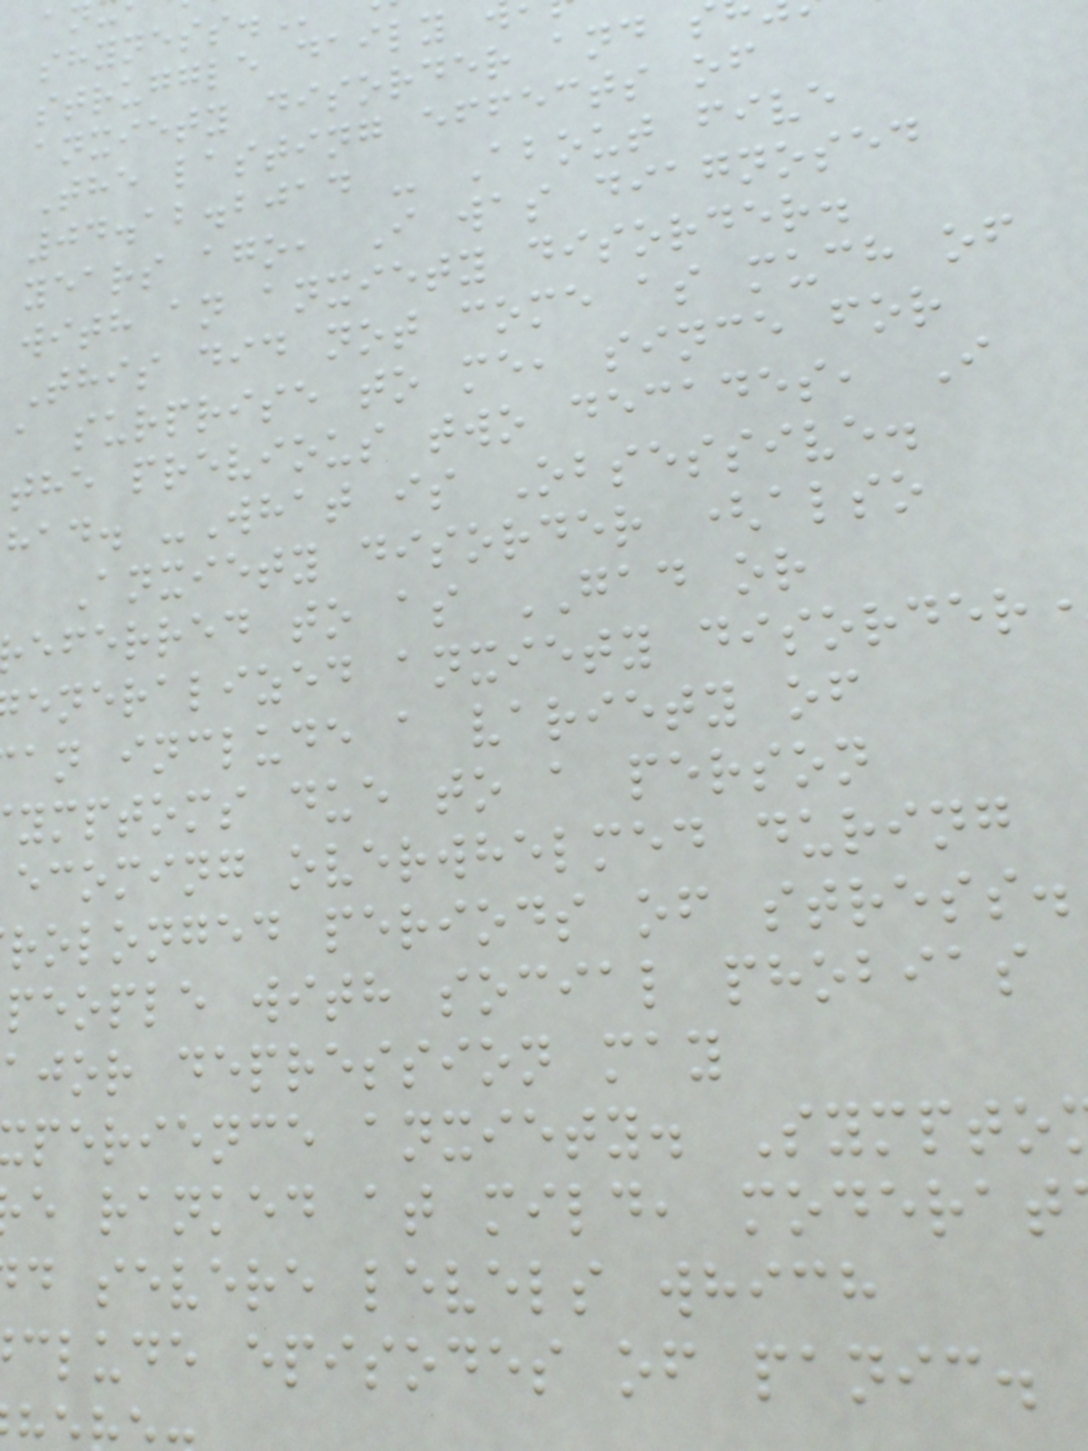struggle daily
anxiety disorder and
The lasting effects of
04.12.2014 - About five
years ago, I was diagnosed
with an anxiety disorder.
This did not come as much of
a surprise to me, since for
the previous two decades, I
had. -What is Obsessive.
Anxiety disorder (also
eferred to as GAD or
eneralized anxiety disorder
an include a variety of
ymptoms due to a person
ecoming overwhelmed during
rolonged periods of stress.
people with social phobias
ajor depression may
perience anxiety. Sympto
e ranked at mild, moderat
d severe levels which
clude episodes of panic.
